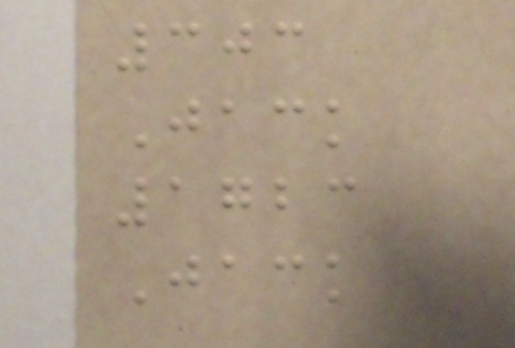303
Jack
1723
Jack
